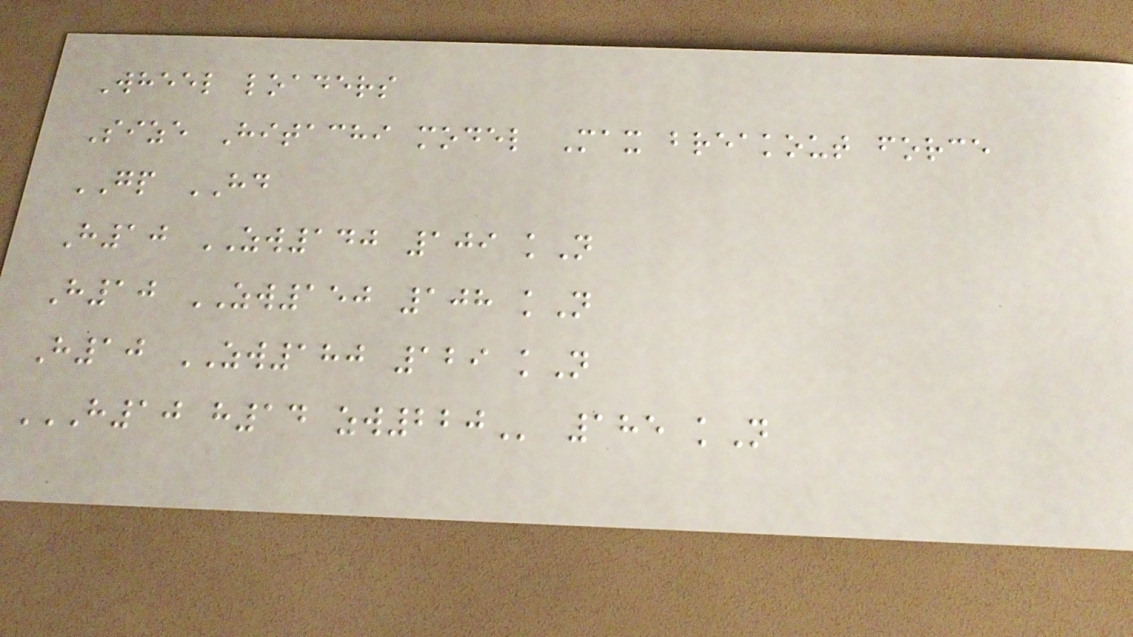Wheel loaders
Size Hitachi model Max breakout force
GP HD
H10 ZW140 109 kN
H10 ZW150 108 kN
H10 ZW180 129 kN
H10 H14 ZW220 185 kN
